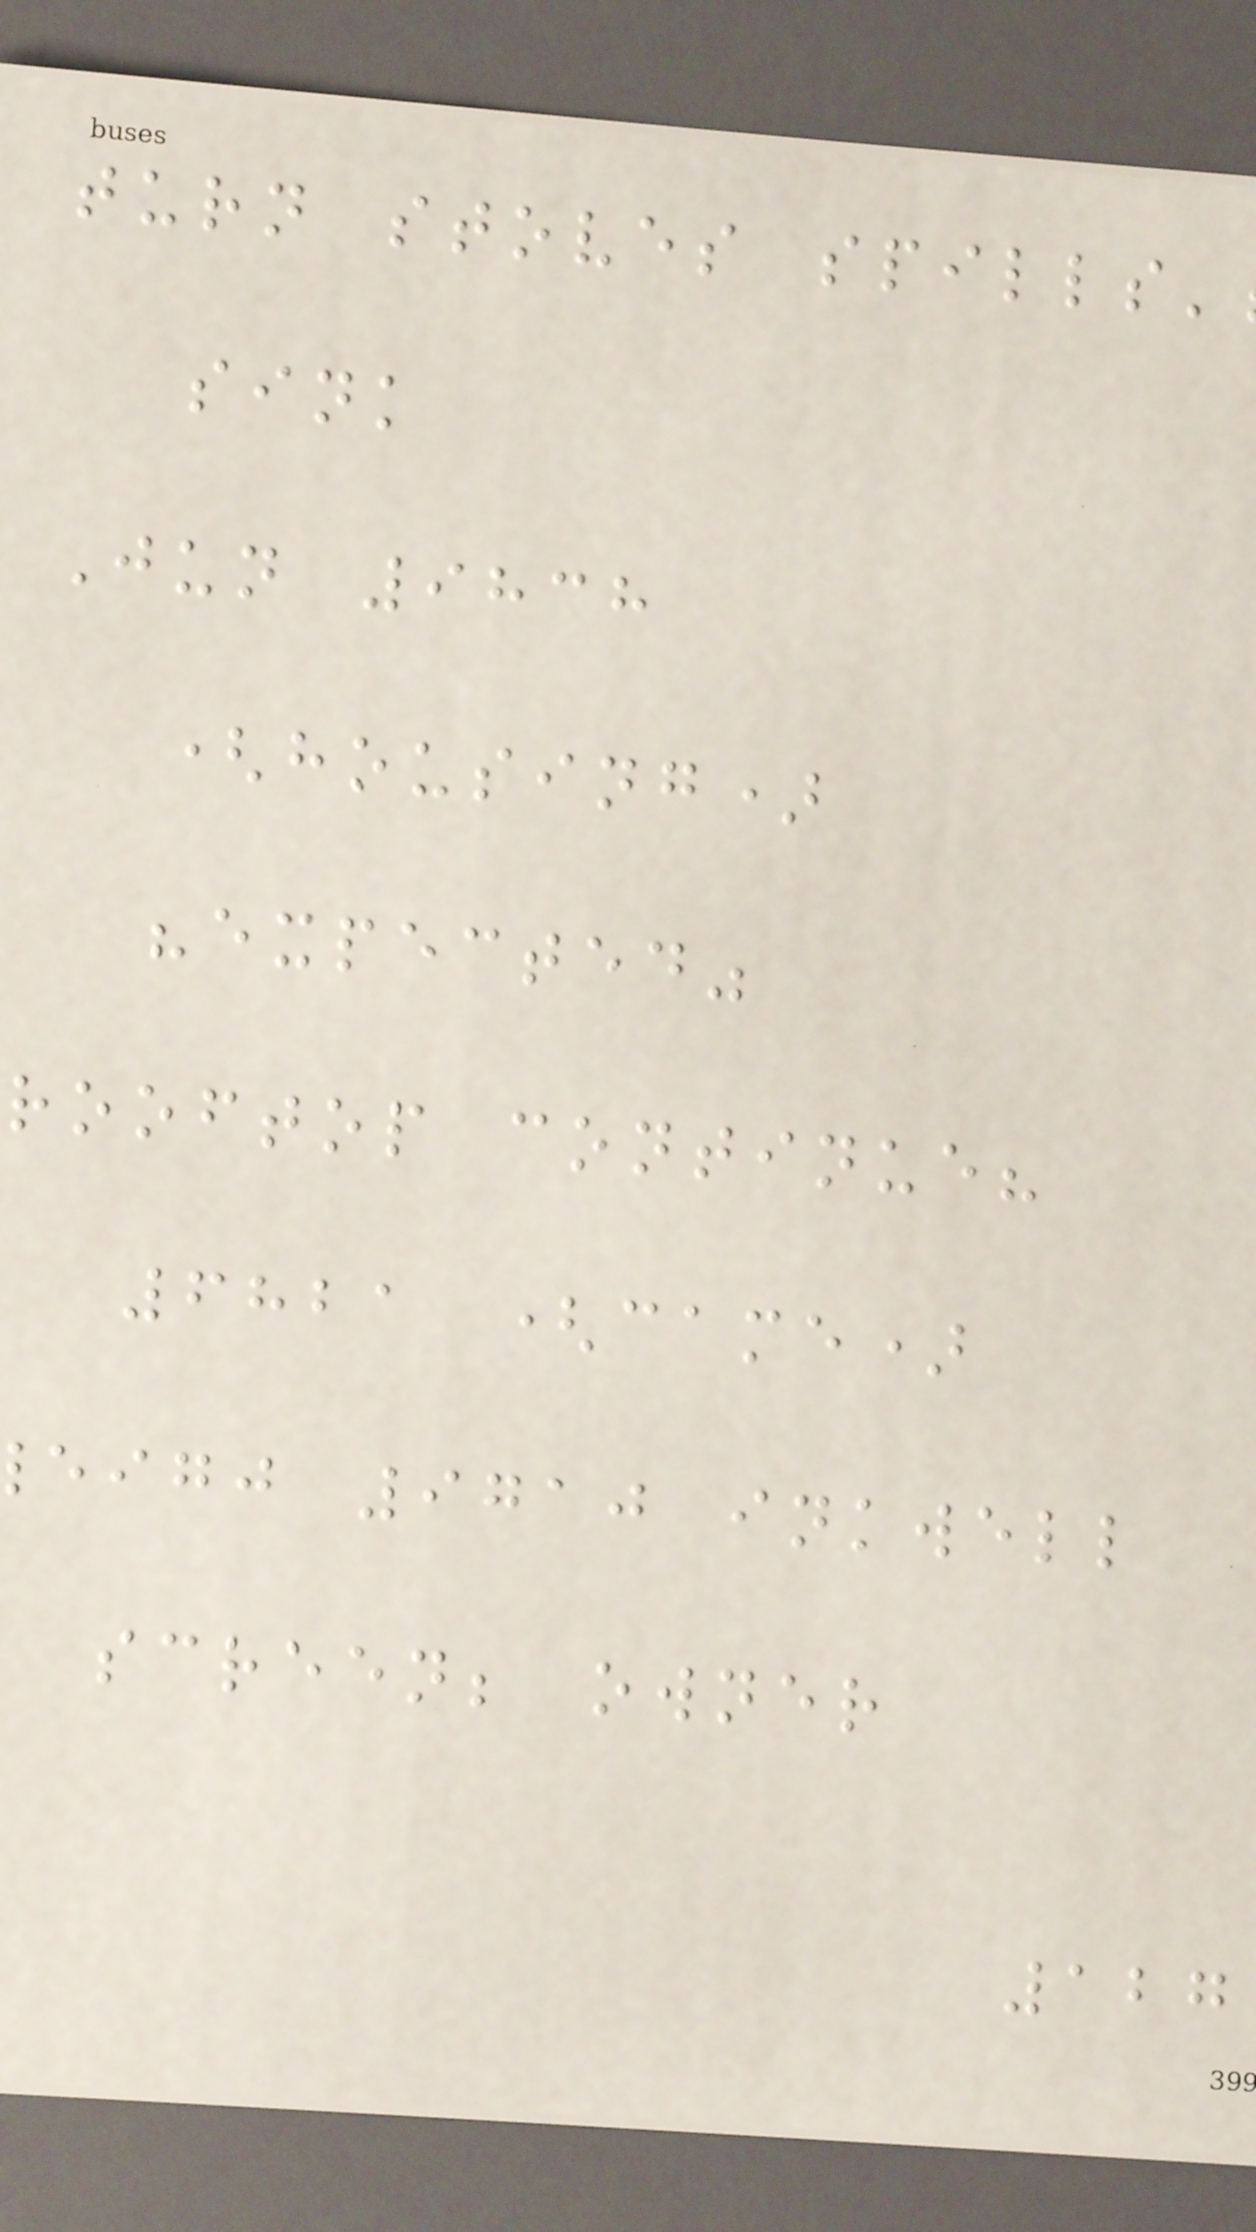turn stoves spills'
sink
Jun 9838
(housing)
"expected"
rooftop continue?
6821 (came)
eigj 9710 inkwell
screen; owner
127
